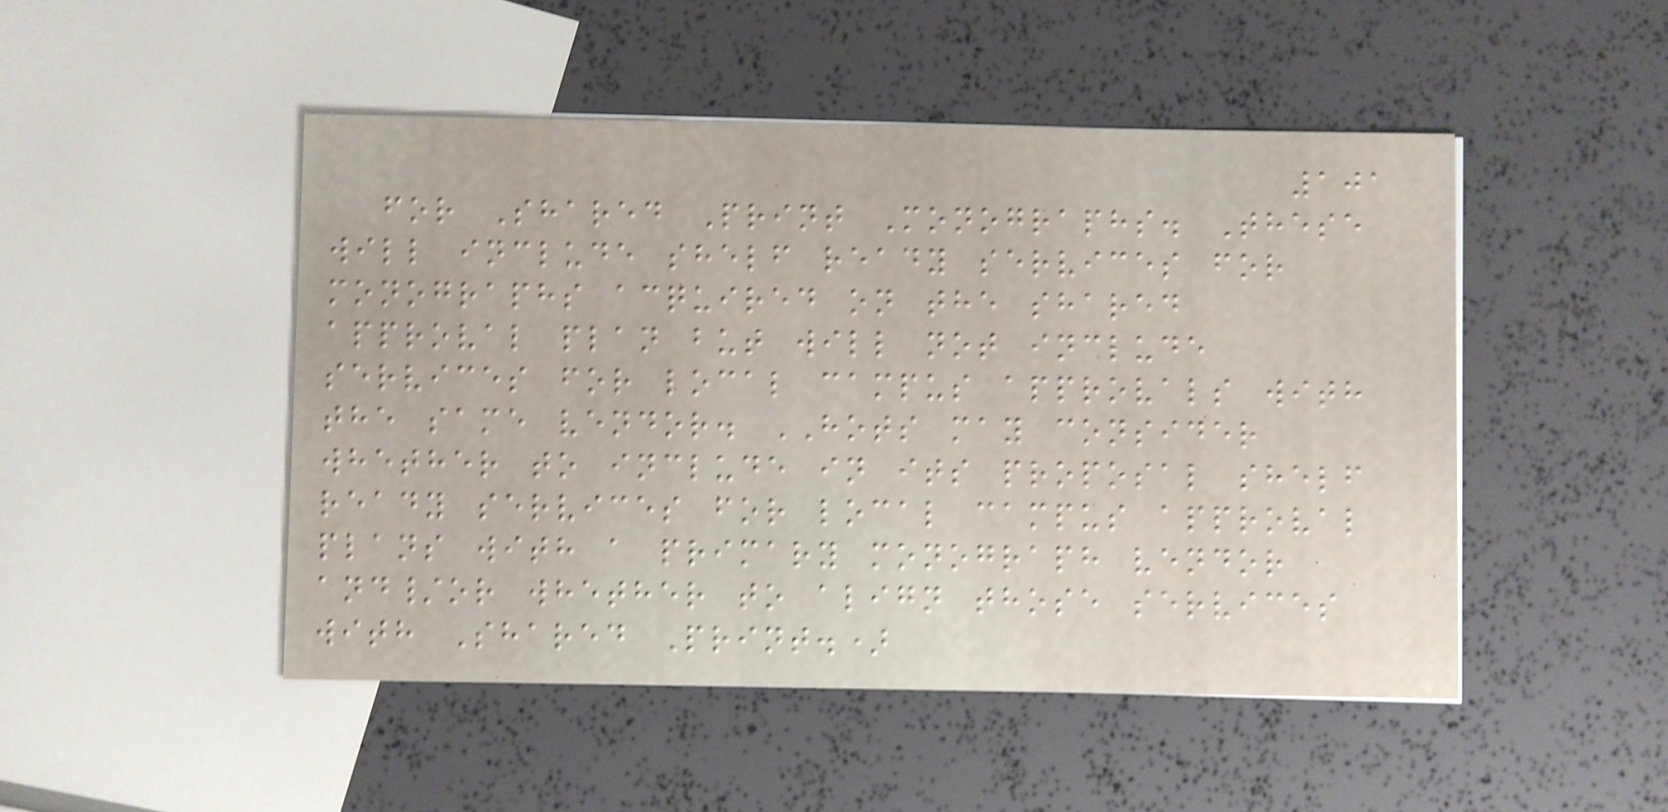101
for Shared Print Monographs. These
will include shelf ready services for
monographs acquired on the shared
approval plan but will not include
services for local campus approvals with
the same vendor. HOTS may consider
whether to include in its proposal shelf
ready services for local campus approval
plans with a primary monograph vendor
and/or whether to align those services
with Shared Print.)
